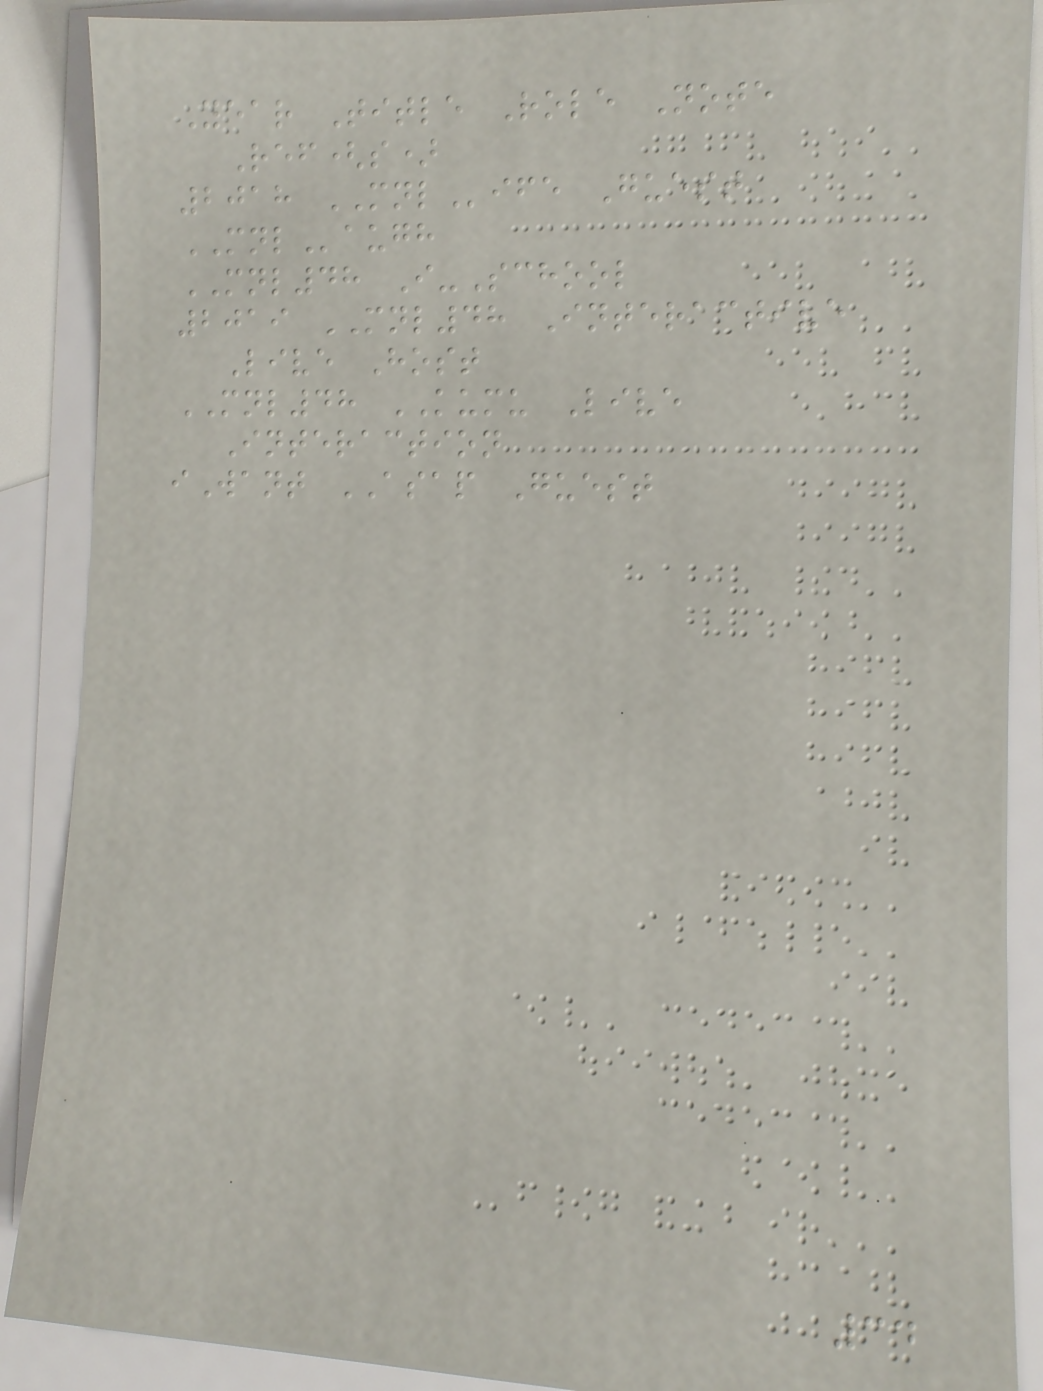Year Title Role Note
Ref(s)
2018 MNLife Guest
MNLaugh
MNL48 I-School
2019 MNL48 Interactive
Live Host
MNL48 KUMU Live
Interaction
iWant ASAP Guest
34
